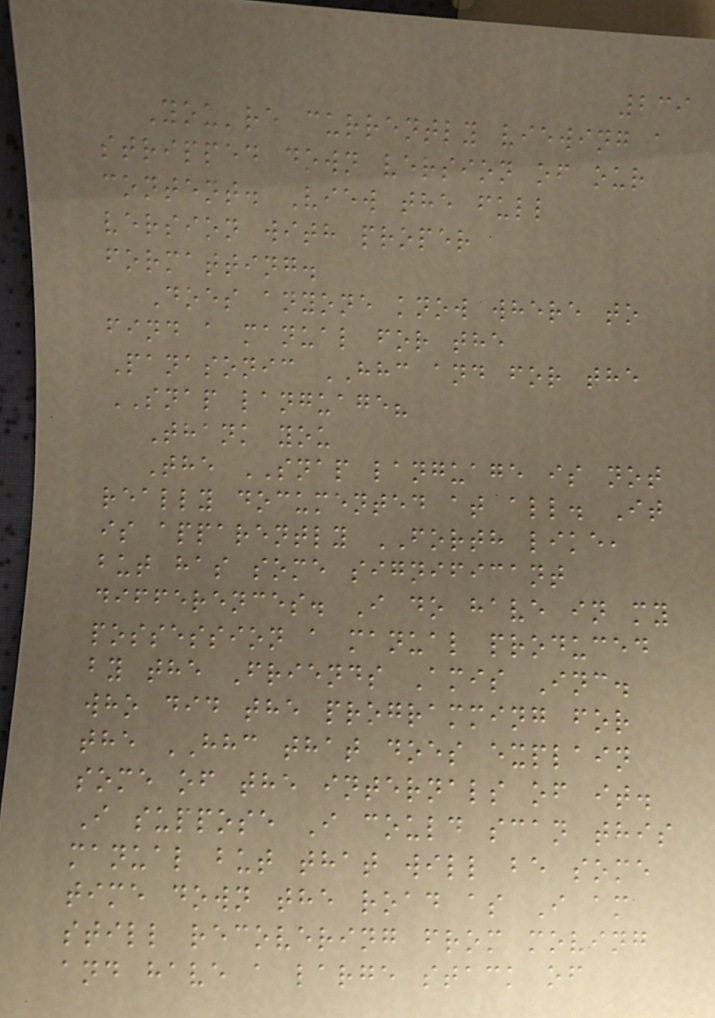239
You're currently viewing a
stripped down version of our
content. View the full
version with proper
formatting.
Does anyone know where to
find a manual for the
Panasonic HHC and for the
SNAP language?
Thank you
The SNAP language is not
really documented at all. It
is apparently FORTH like,
but has some significant
differences. I do have in my
possession a manual produced
by the Friends Amis Inc.
who did the programming for
the HHC that does explain
some of the internals of it.
I suppose I could scan this
manual but that will be some
time down the road as I am
still recovering from moving
and have a large stack of
